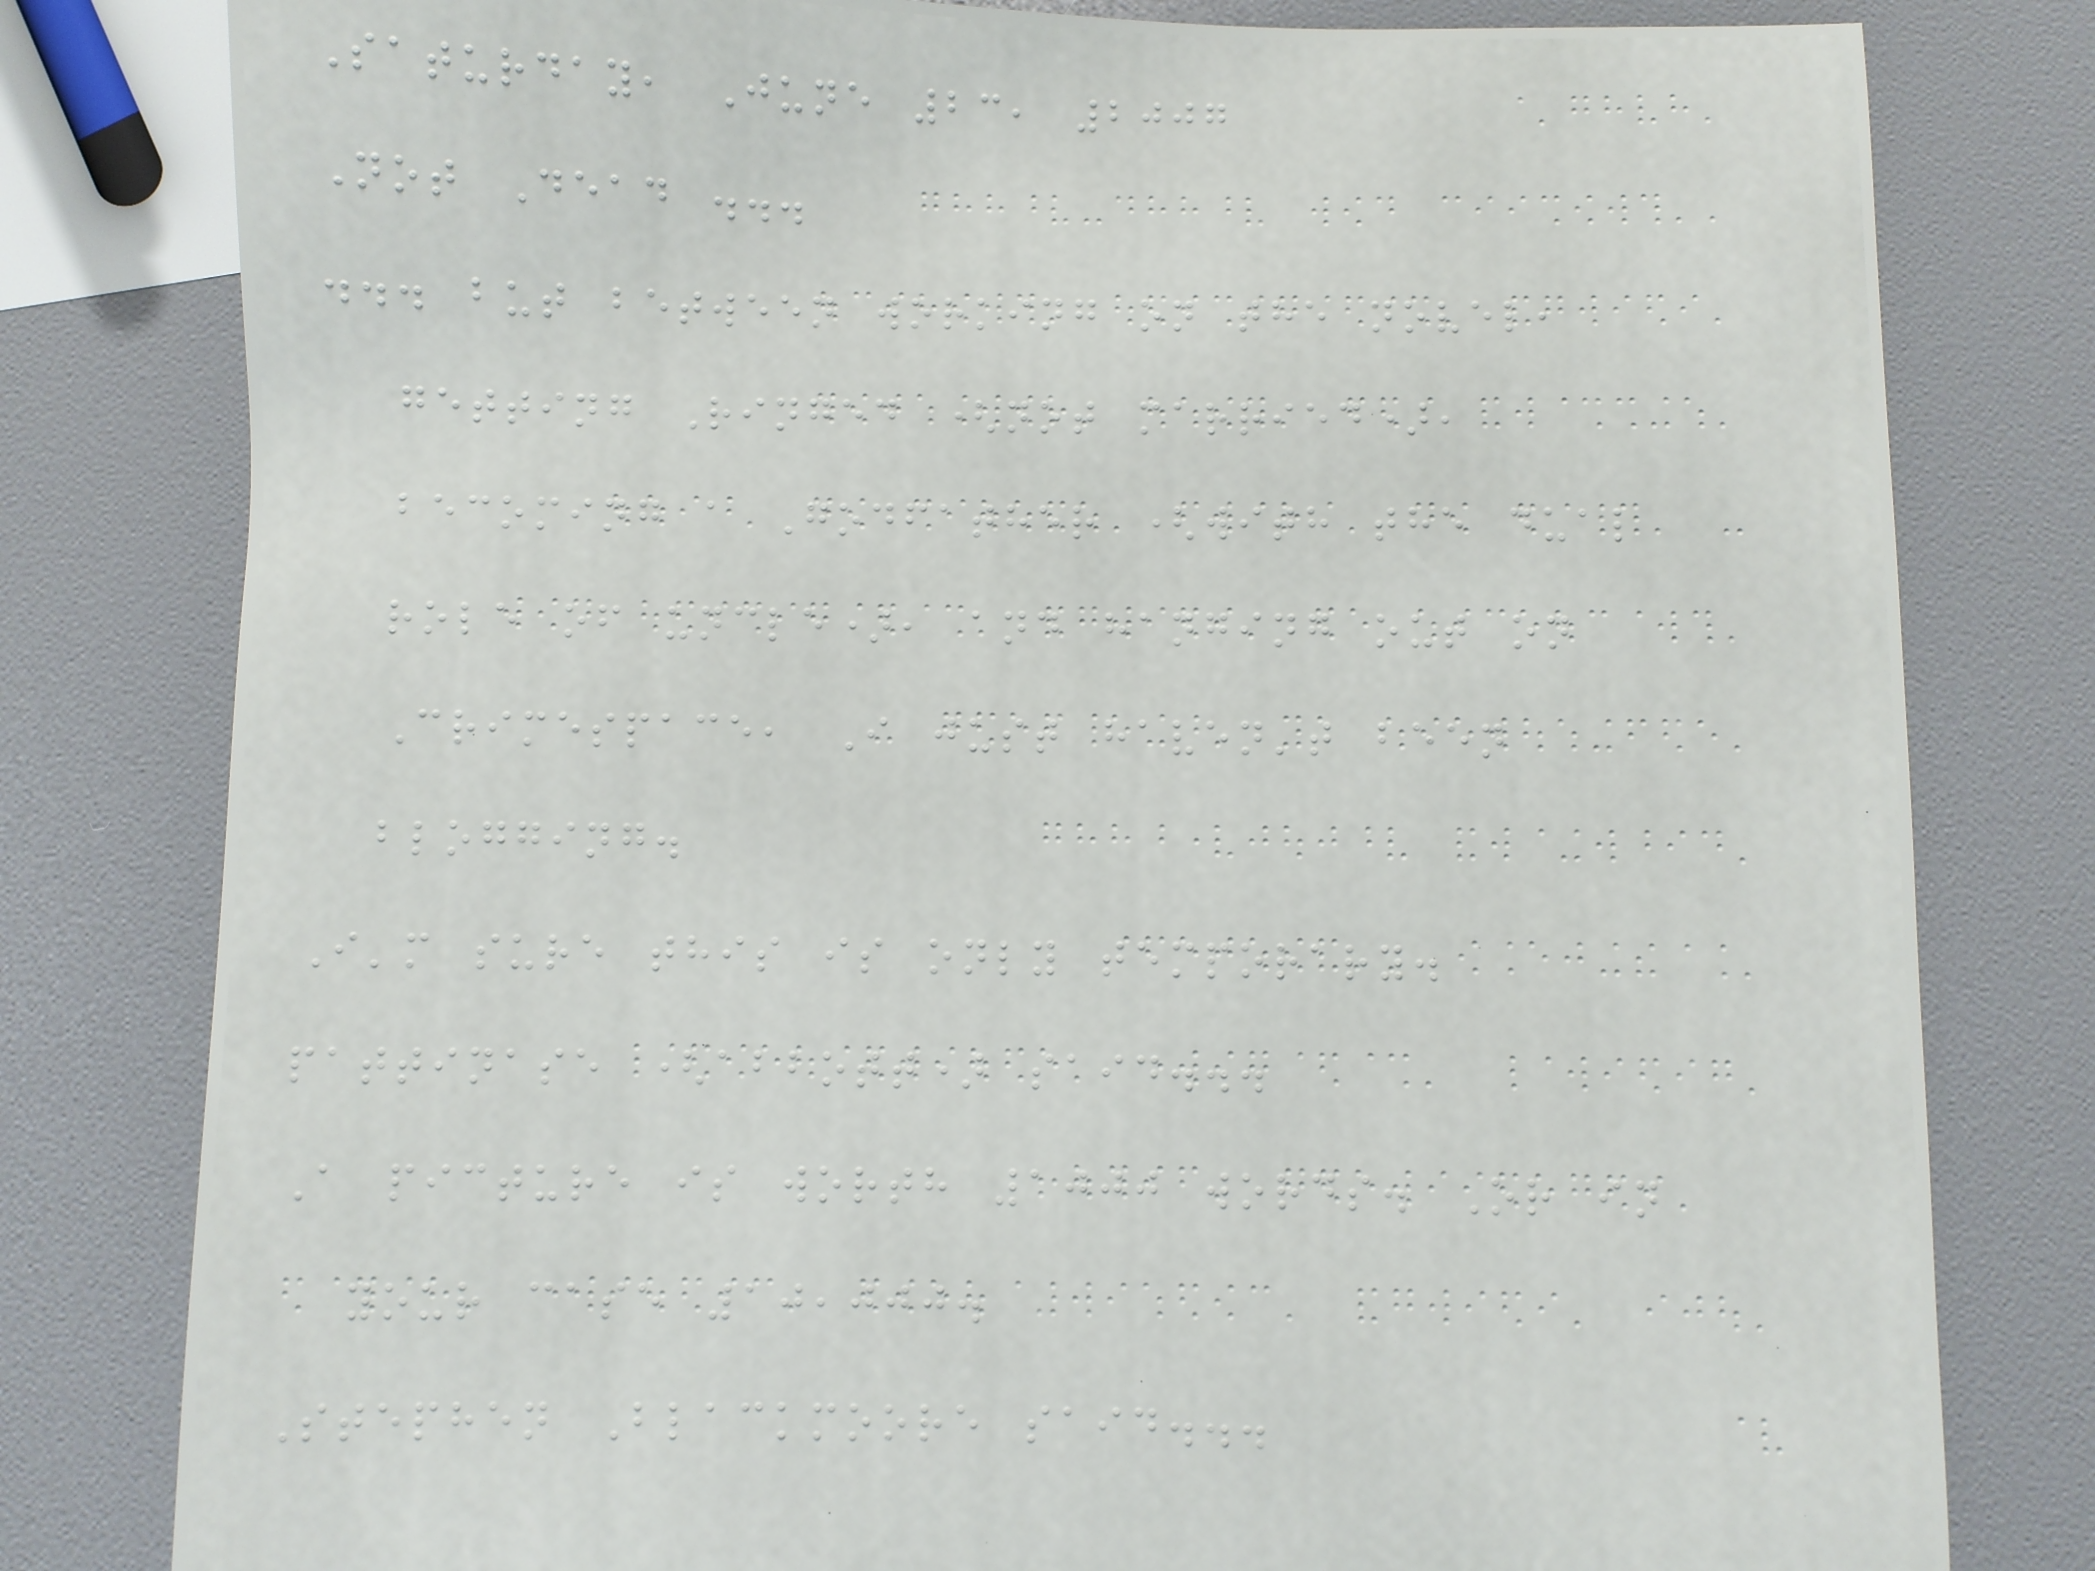Saturday, June 23, 2007
Not Dead ...
... but between working on the novel,
getting Ringed (not married),
becoming a Godfather (with the dual
role of uncle), and hanging out on
Crimespace, I just haven't been
blogging.
I'm sure this is only temporary.
pattinase (abbott) said...
A picture is worth 1000 words. Or in
your case 10,000.
Stephen Blackmoore said...
